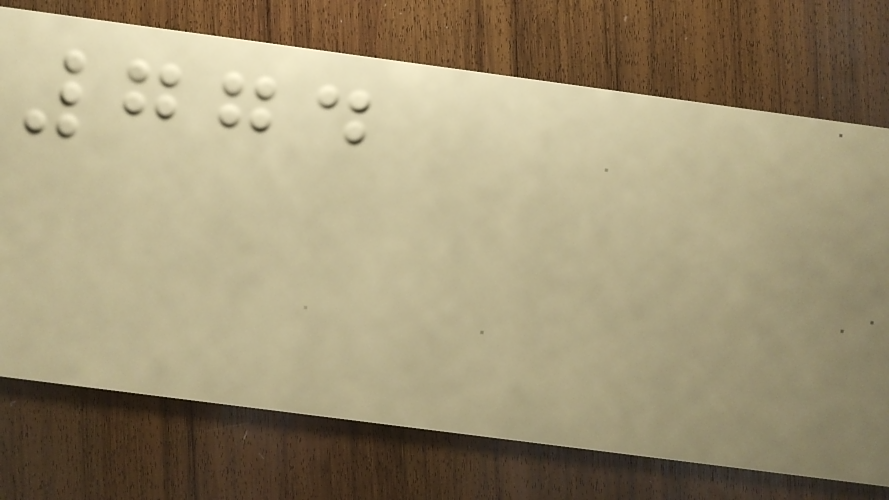774
